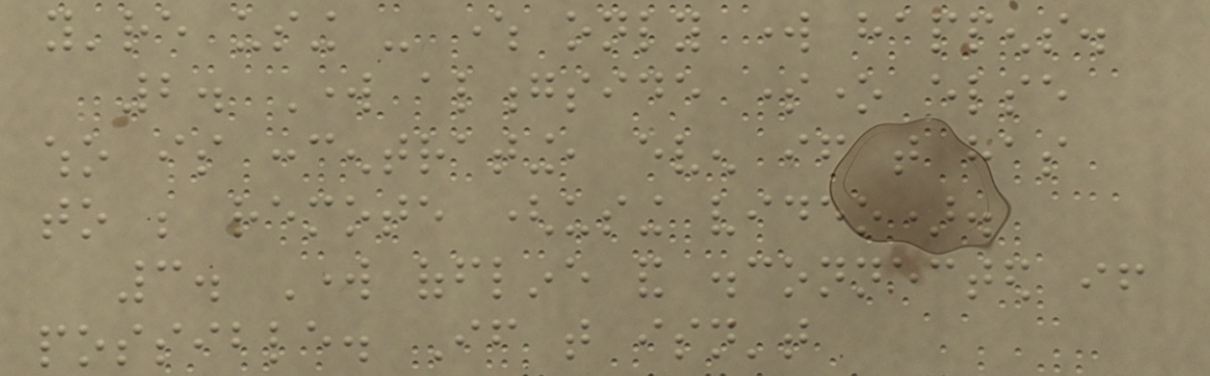you're using - where only work happens.
2. Work alongside someone else
who is concentrating, even if that has
to be remote (using video).
3. Work offline and disconnected if
possible. If that isn't
